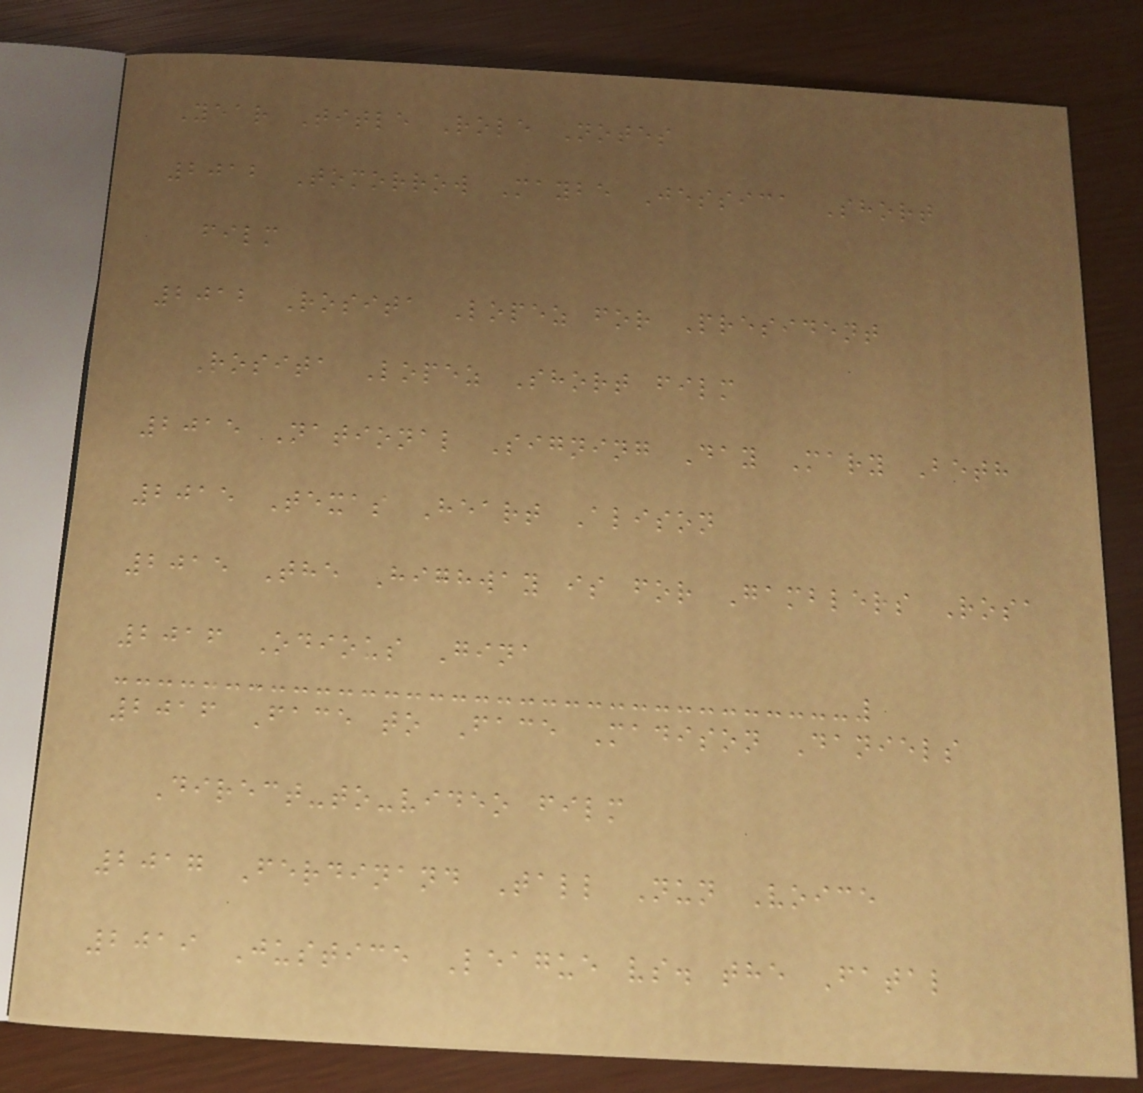Year Title Role Notes
2012 Tomorrow Maybe Jessica Short
film
2012 Rosita Lopez for President
Rosita Lopez Short film
2015 National Signing Day Mary Beth
2015 Texas Heart Alison
2015 The Highway is for Gamblers Rosa
2016 Odious Gina
2016 Face to Face Madison Daniels
Direct-to-video film
2017 Ferdinand Tall Nun Voice
2019 Justice League vs. the Fatal
